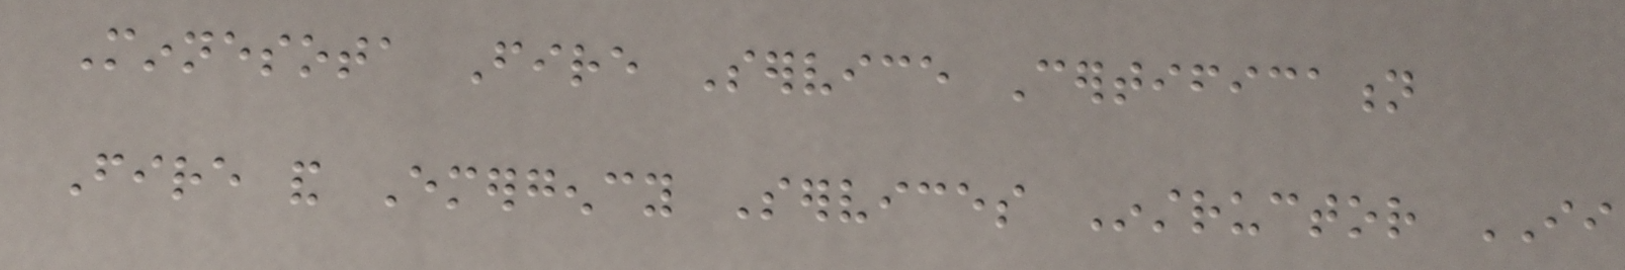Minnesota Fire Service Certification
Fire and Emergency Services Instructor II
